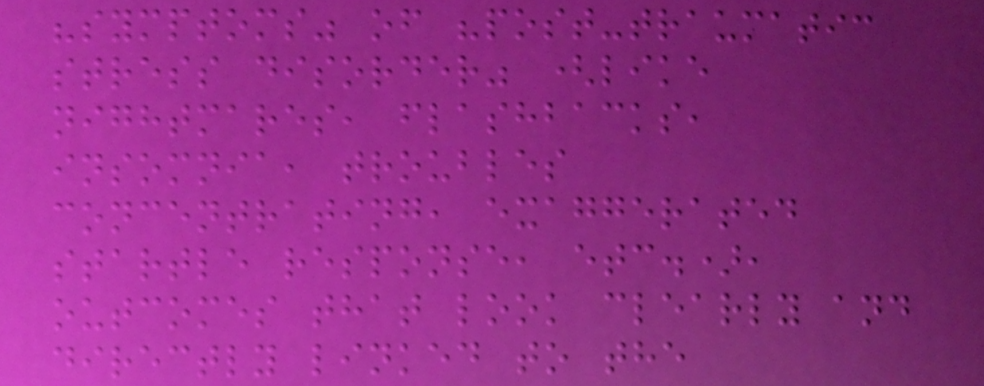"symptoms" of "post-traumatic
stress disorder" (like
nightmares, flashbacks,
insomnia, troubles
concentrating, exaggerated
startle response, etc.),
outcomes that look clearly and
directly linked to the
